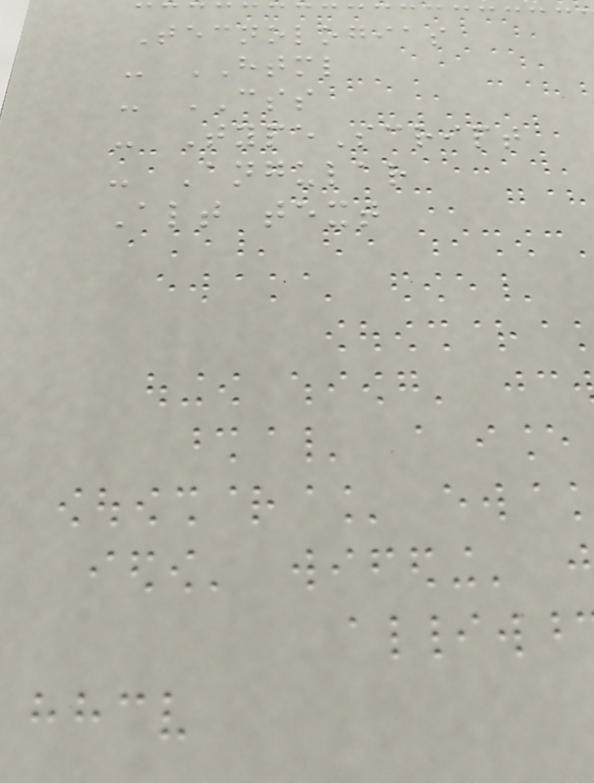Tecnologias
- HTML
- CSS
- TypeScript
- Angular
Alt text
